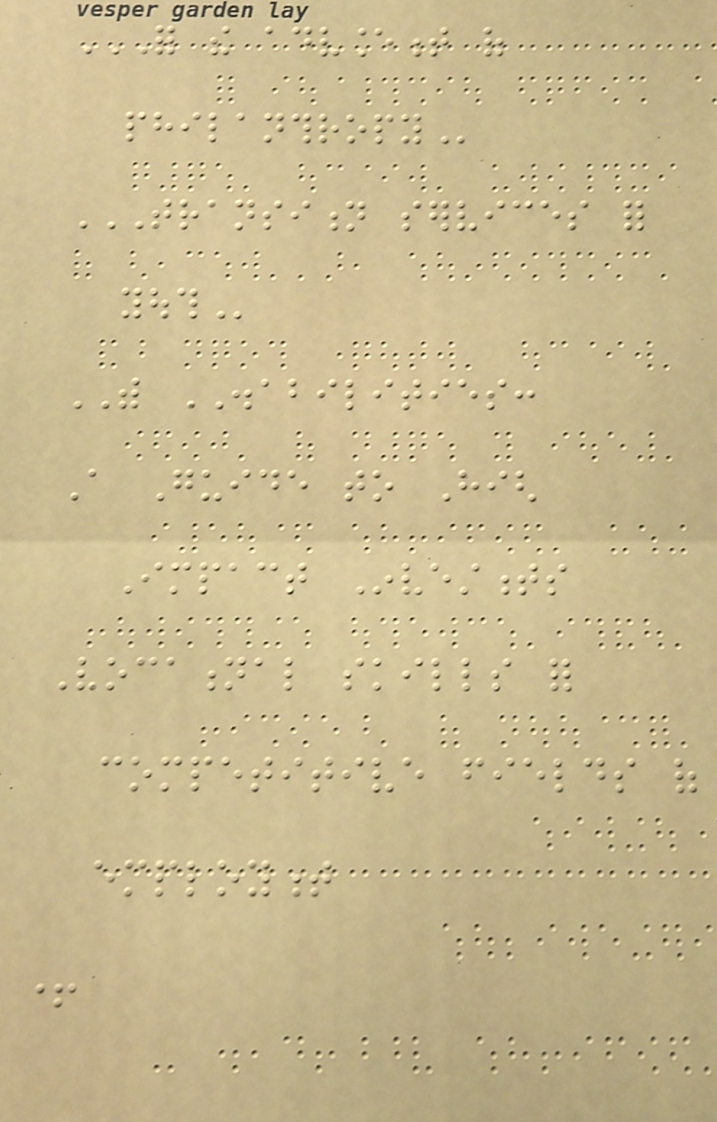FOR THE ADVANCEMENT OF
PHILANTHROPY
TRANSITION SERVICES FOR
YOUTH
WITH DISABILITIES:
A Guide to High
Impact Investments
Vocational skills for
competitive fields of
employment
+
